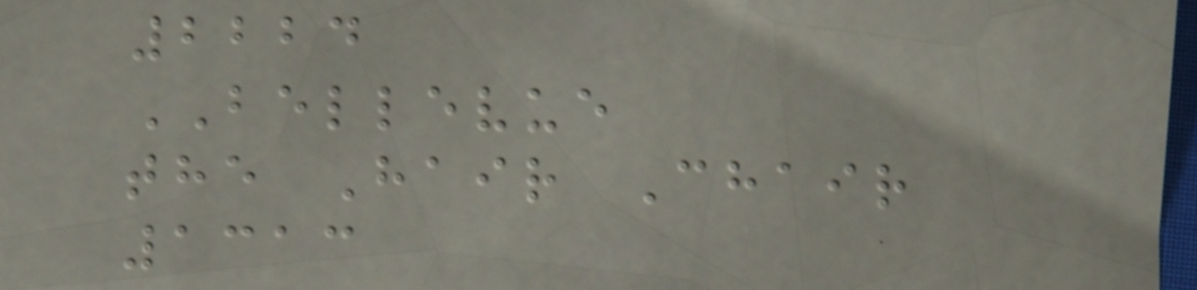2224
BELLEVUE
the Hair Chair
1313
